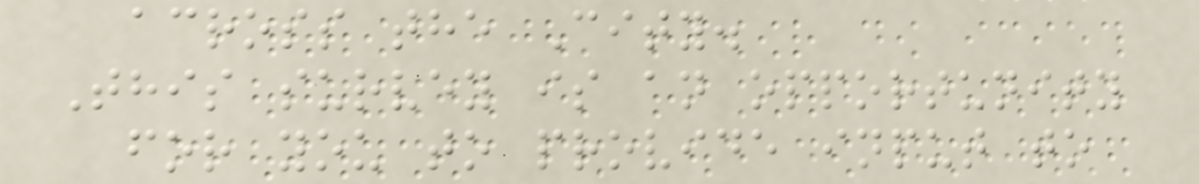across the City.
This survey is an opportunity
for you to provide input to
